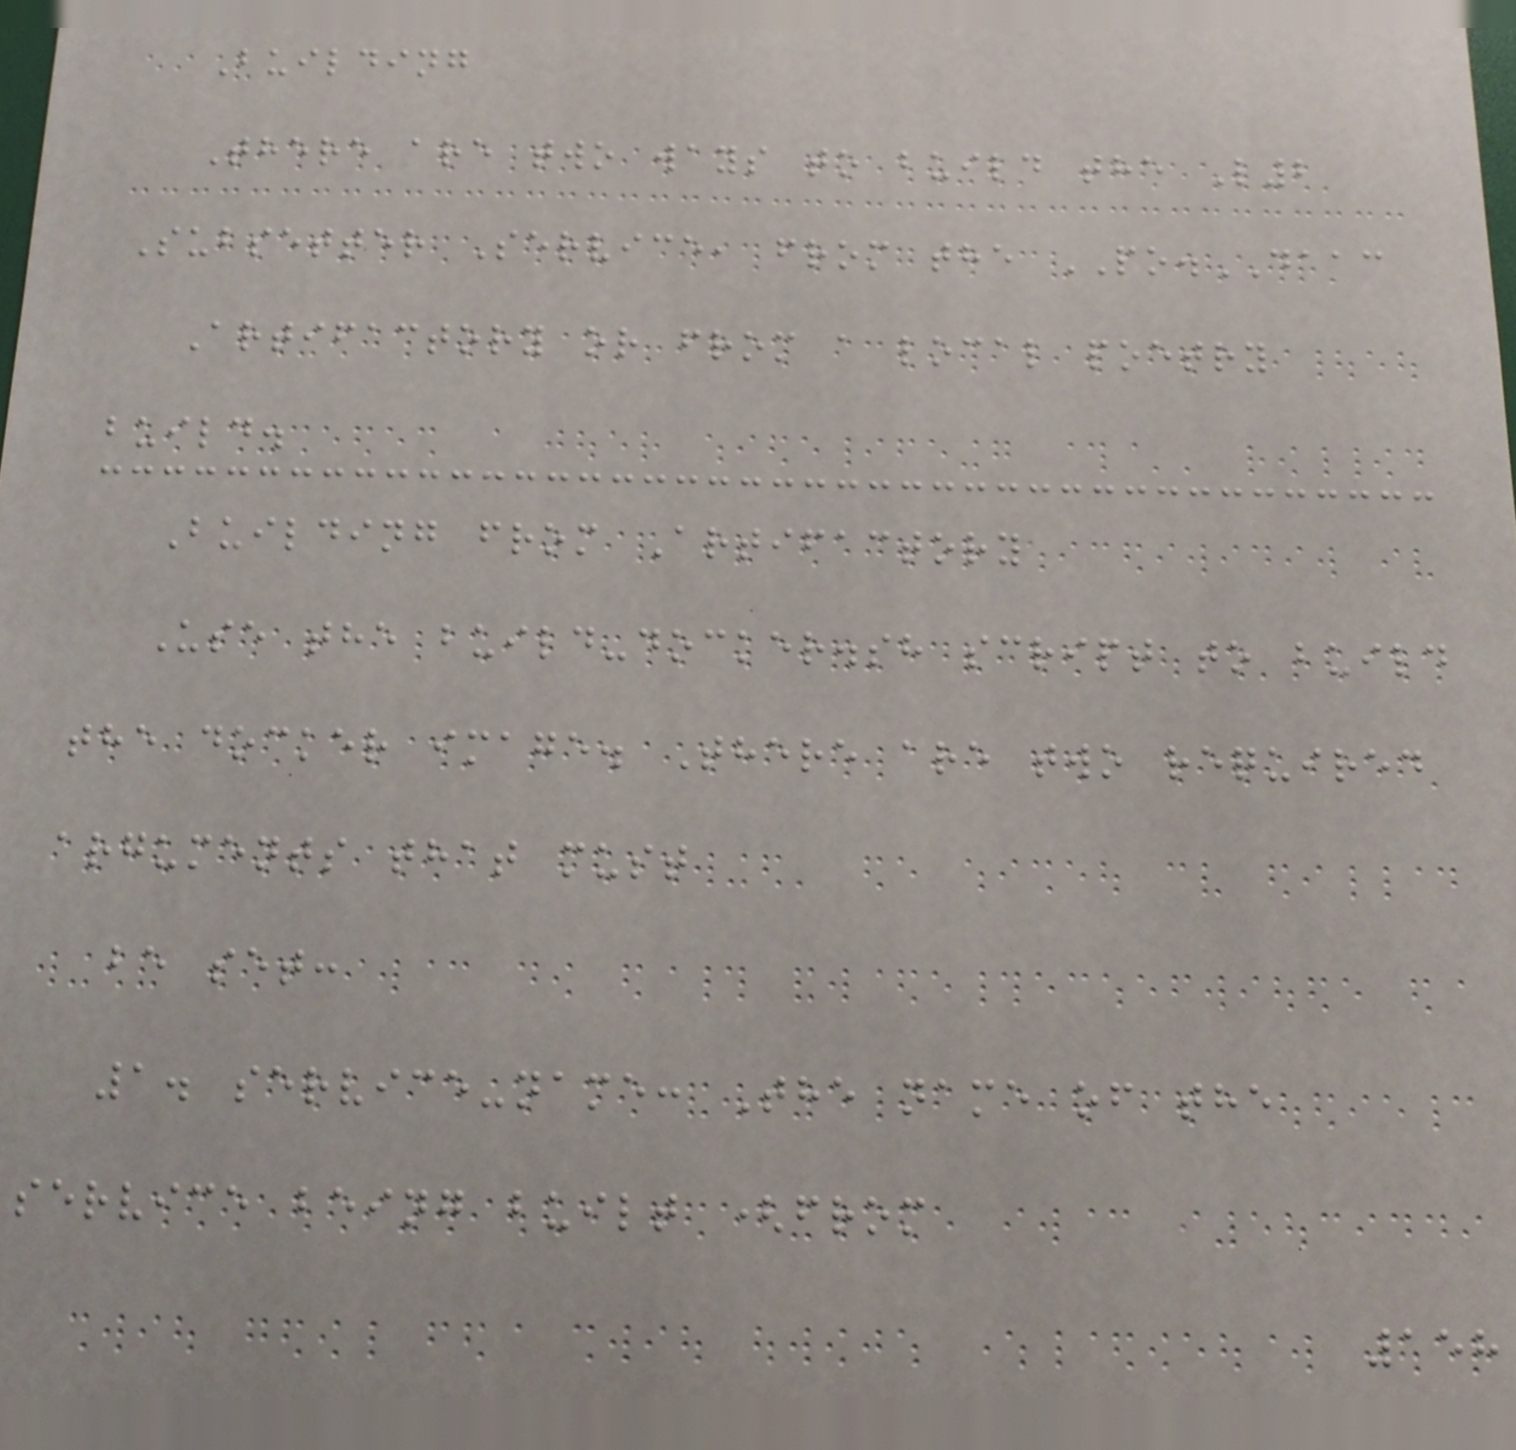Building
There are two ways to build the L2
Subsetter Service, from the PO.DAAC
Artifactory or from a local poetry
build.
Building from Artifactory
Use the build-docker.sh script to build
the docker image. There are two required
arguments that must
be set:
1. service-name: The name of the
service being built (from
158
